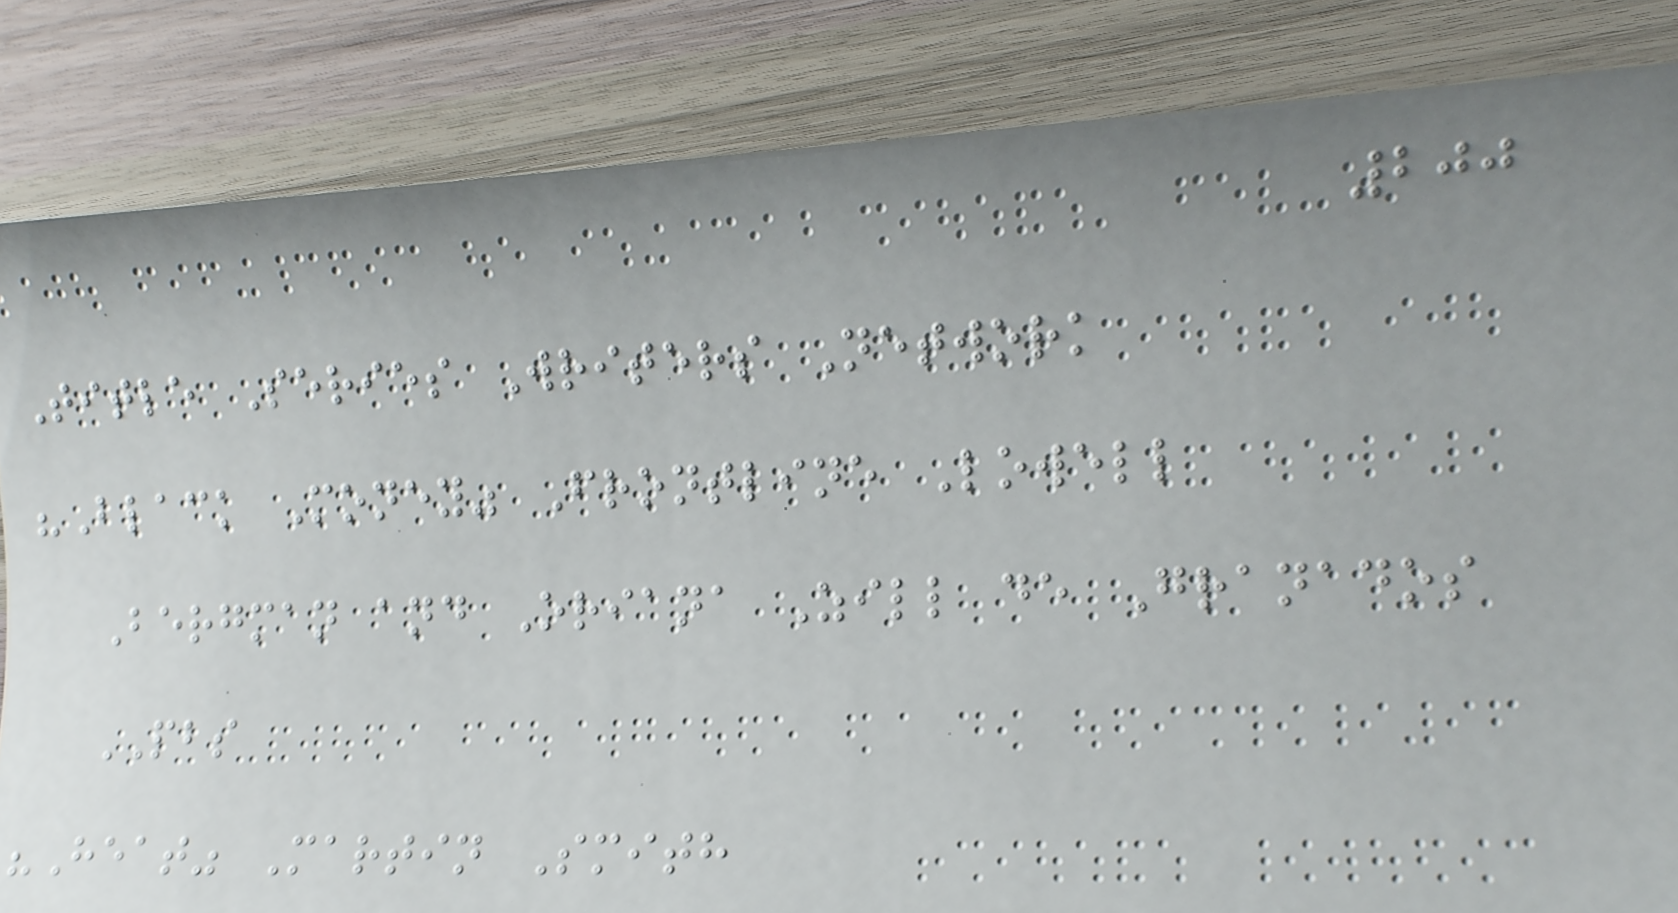200
Title Series Writers Network
"Black Money" Frontline Lowell
Bergman and Oriana Zill de Granados
PBS
"Heat" Martin Smith
